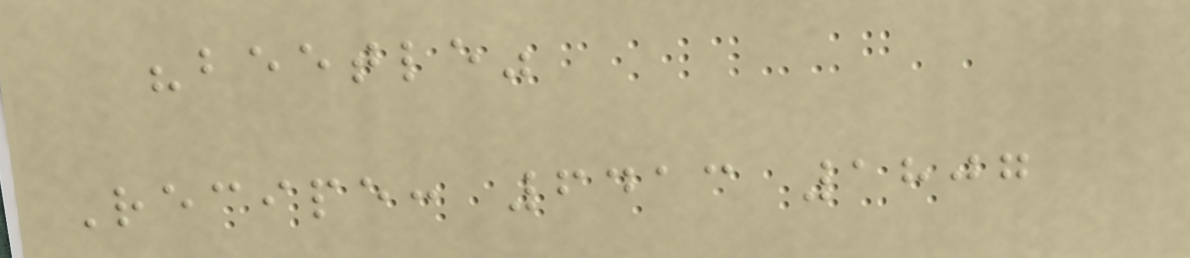"beetle"
Recipe: 6413 1807
